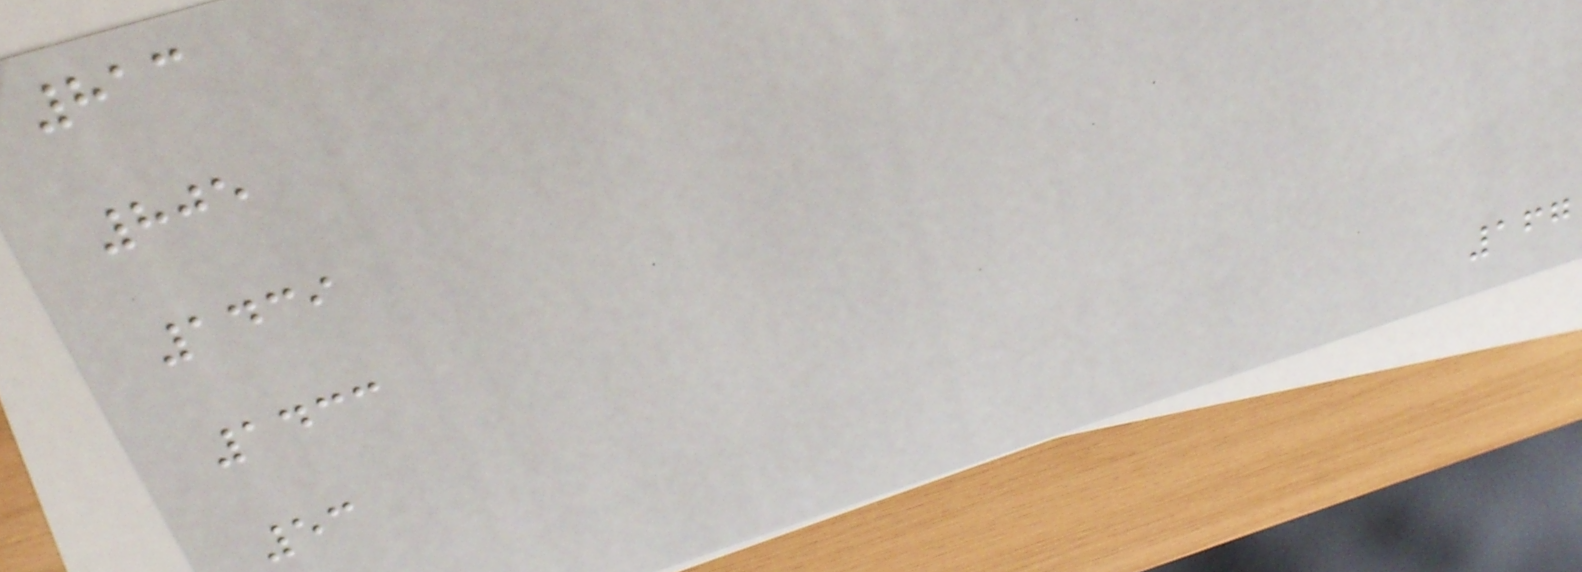813
805
1439
1433
53
167
